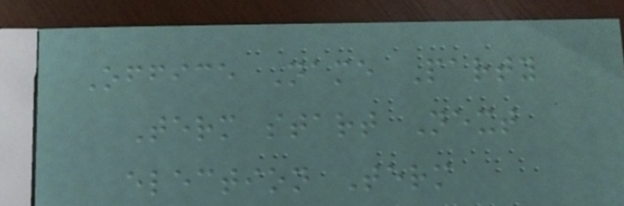Office Name Party
Term start Next
election Term
